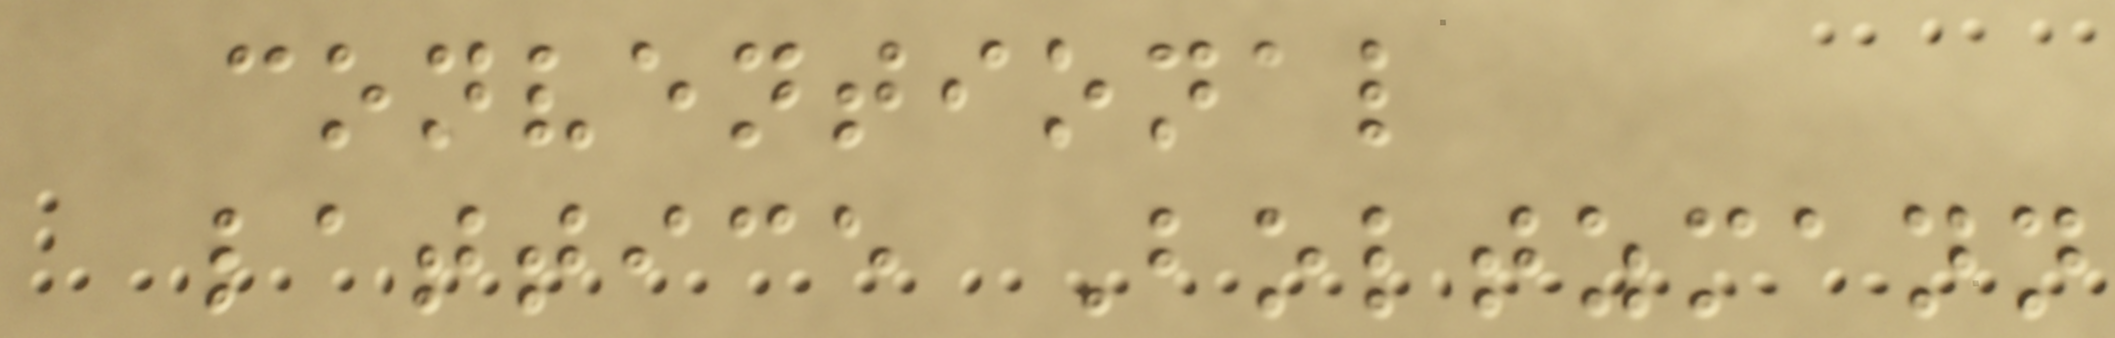conventional
lattice Boltzmann
